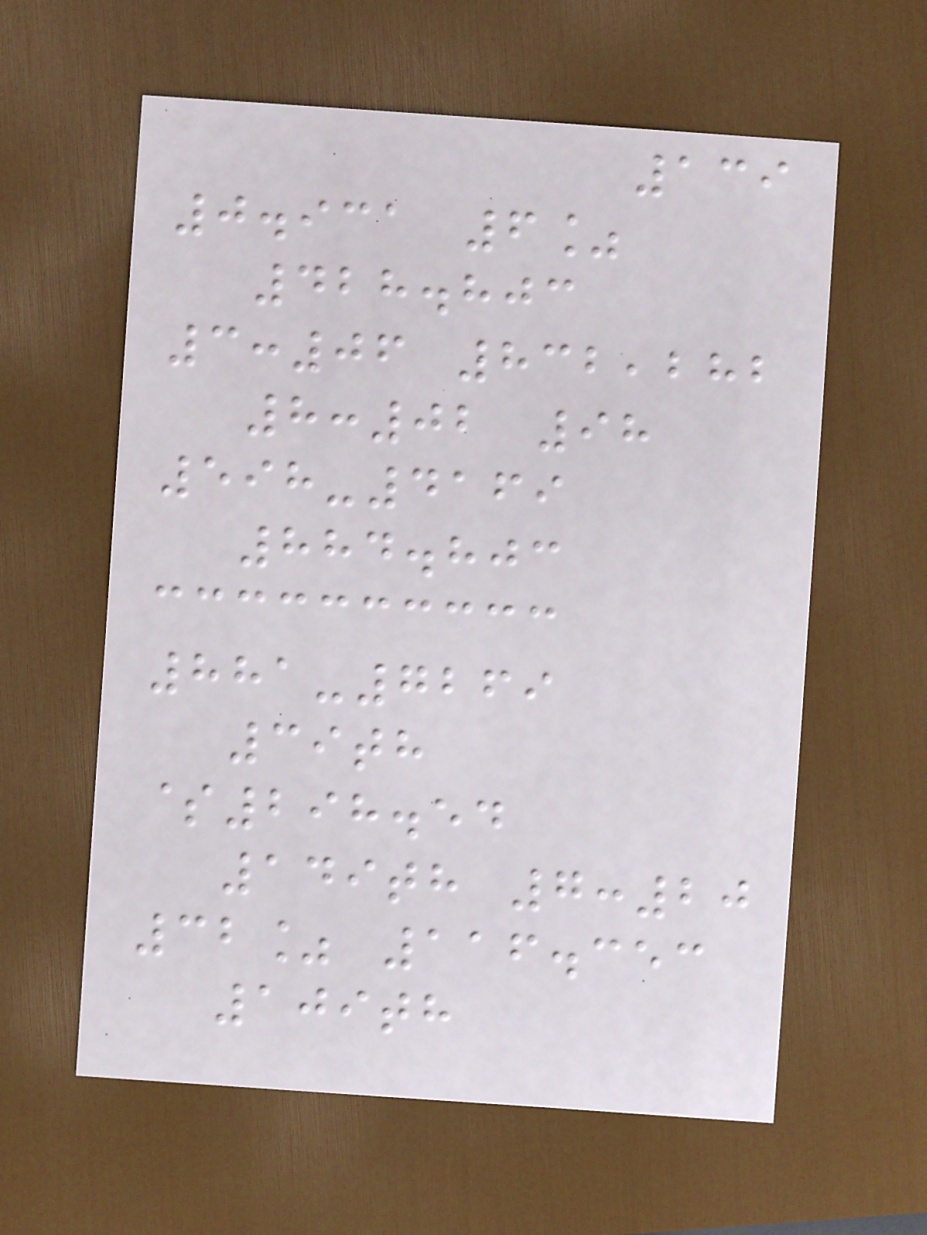139
0.931 6%
428.803
3:06 832,282
8:02 98
598-4169
884.803
881-7269
39th
$298.54
149th 7:20
32% 116.353
109th
